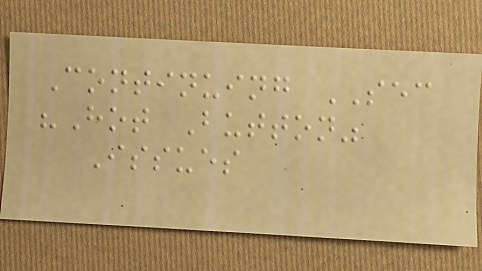Continuing SEC
"Hot Button"
Issues
